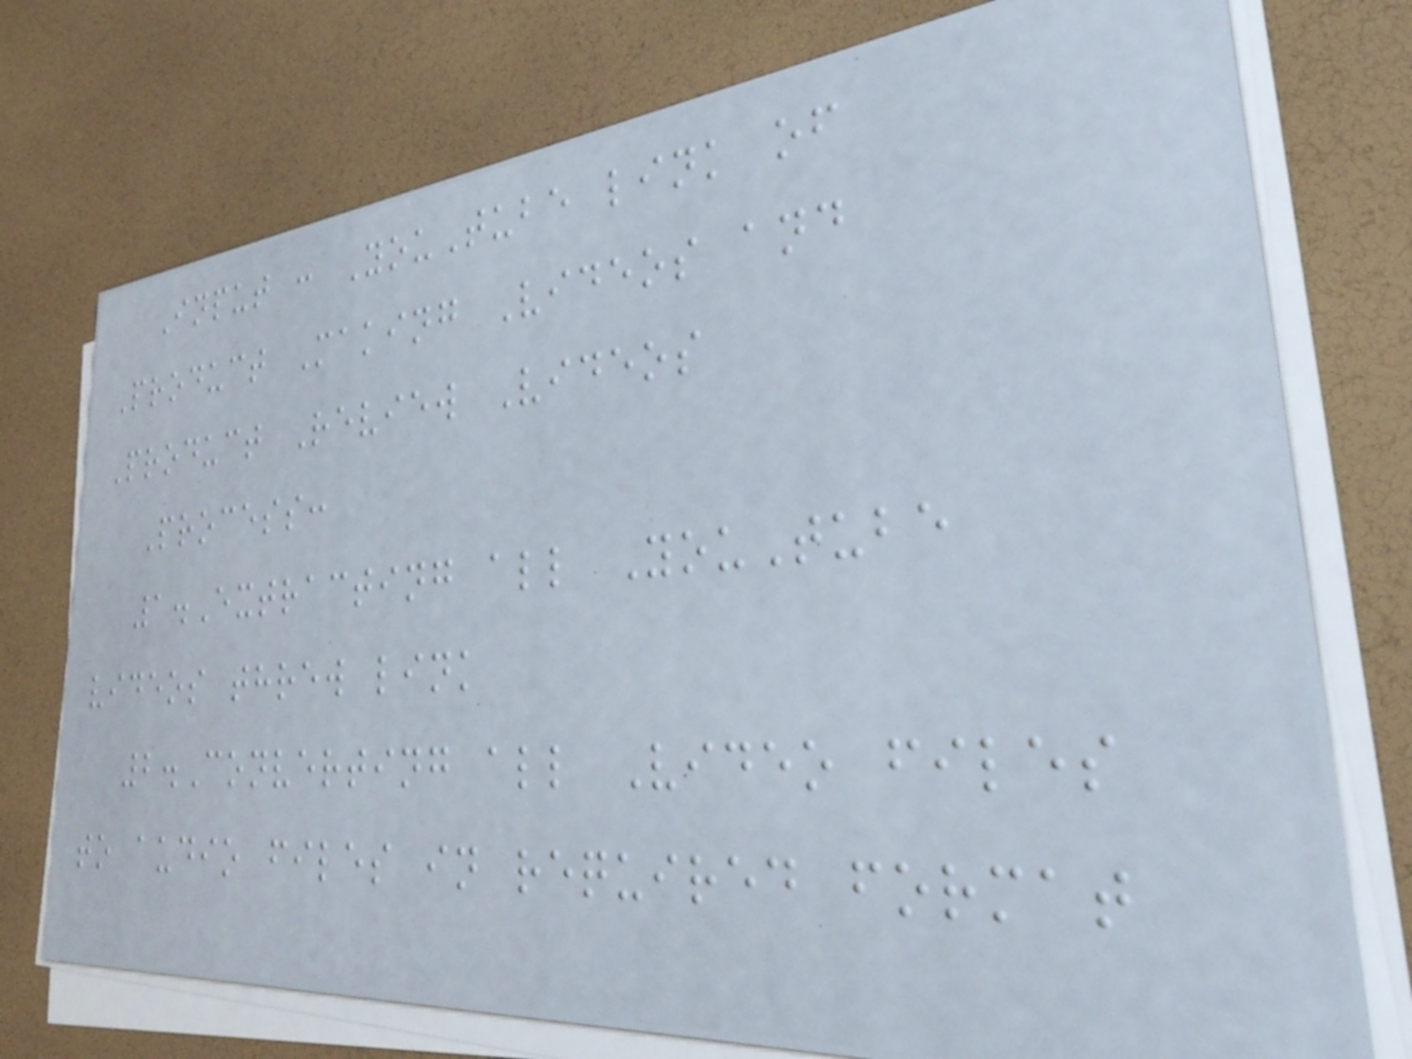Input : YouTube link of
Product Making Videos and
Product Review Videos
Process:
1.Extracting all YouTube
videos threw link
2.Converting all Video files
to audio files in required format
